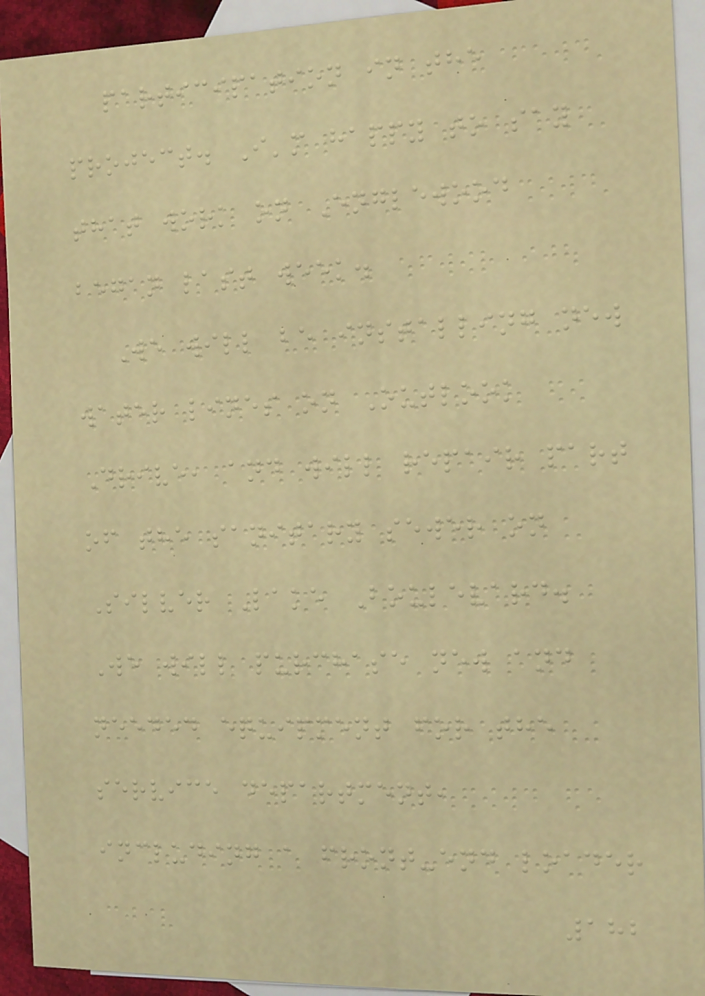participation in the
project. I'm happy to say
that work on Englewood
began last week.
We will be installing new
water lines on Outlook
Drive, and will repair part
of the sanitary sewer on
Silver Lake Boulevard.
We will purchase new and
needed equipment for the
service department,
including a front-end loader
182
